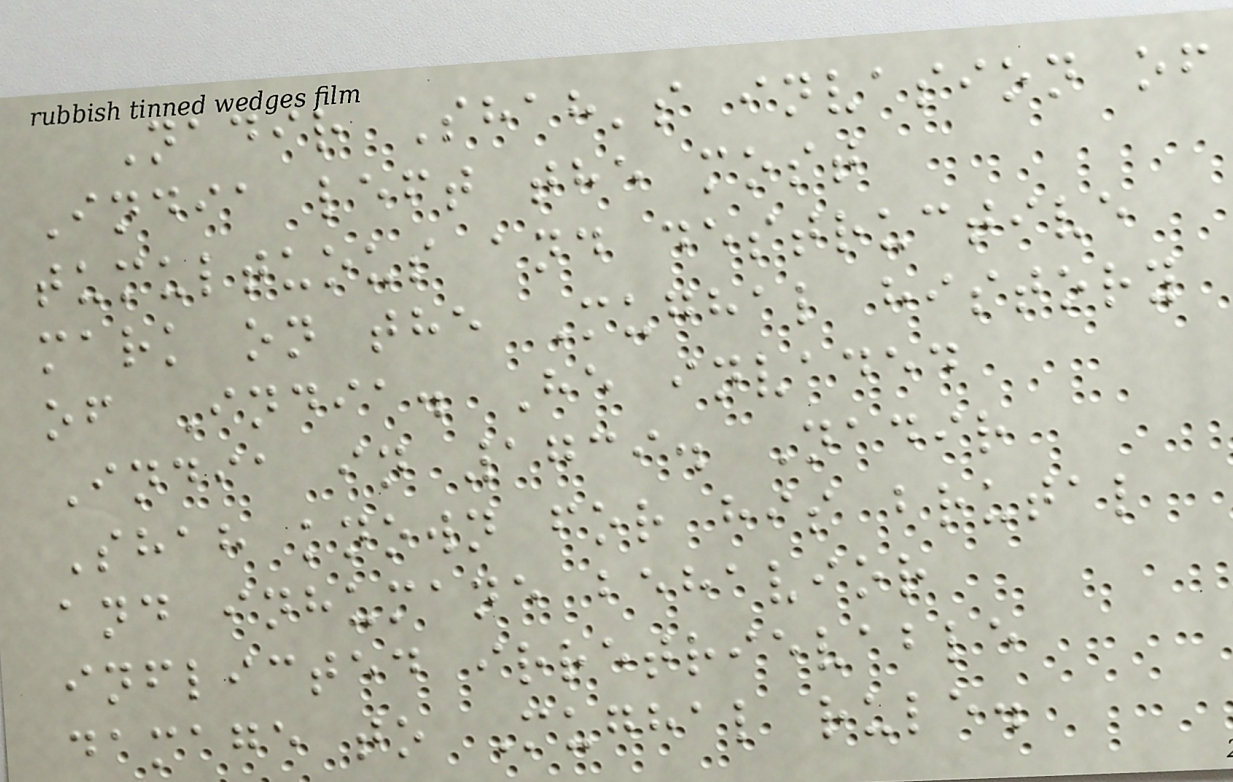Nadir Shah's invasion of
India left the most
tumultuous and destructive
mark on the Mughal history
of India. He invaded
India in 1739. Nadir
Shah known for his brutal
and inhumane behavior
inflicted irretrievable
damage to Mughal rule.
